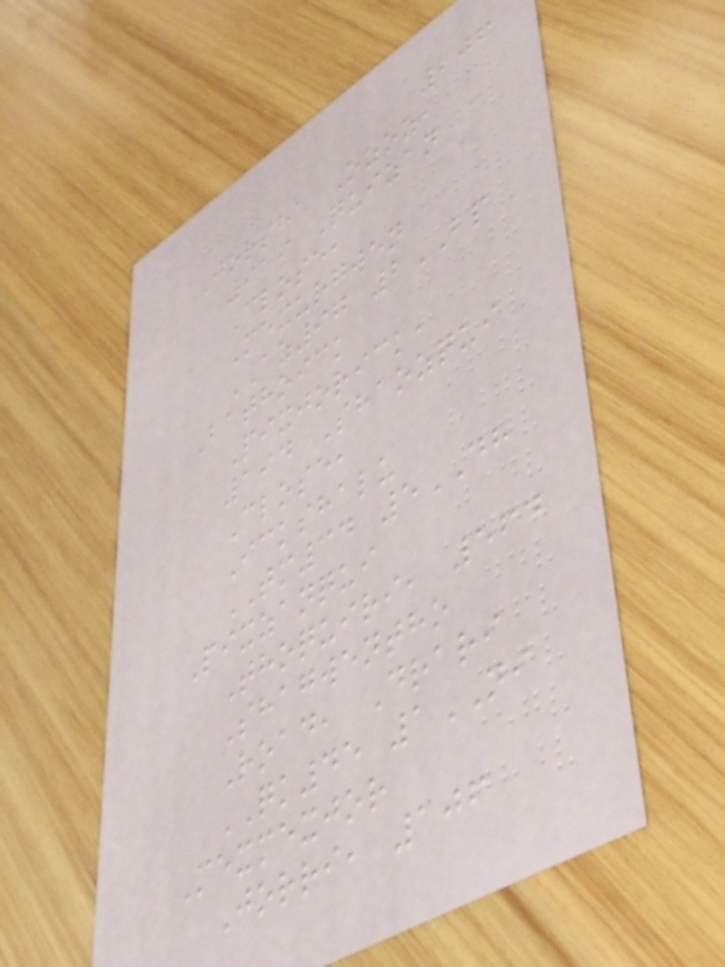206
Jorsha Ozoz,
919 Quizan
Close,
Mexurgwen
AZ97 2BP
Bathoick
Pixjorick,
194 Shaozqui
Close,
Ickshalu
TM34 5DH
Pixzanqui
Thoquiri, 564
Shagwentho
Road, Drari
QK45 1NI
Mexmexjor
Jorri, 106
